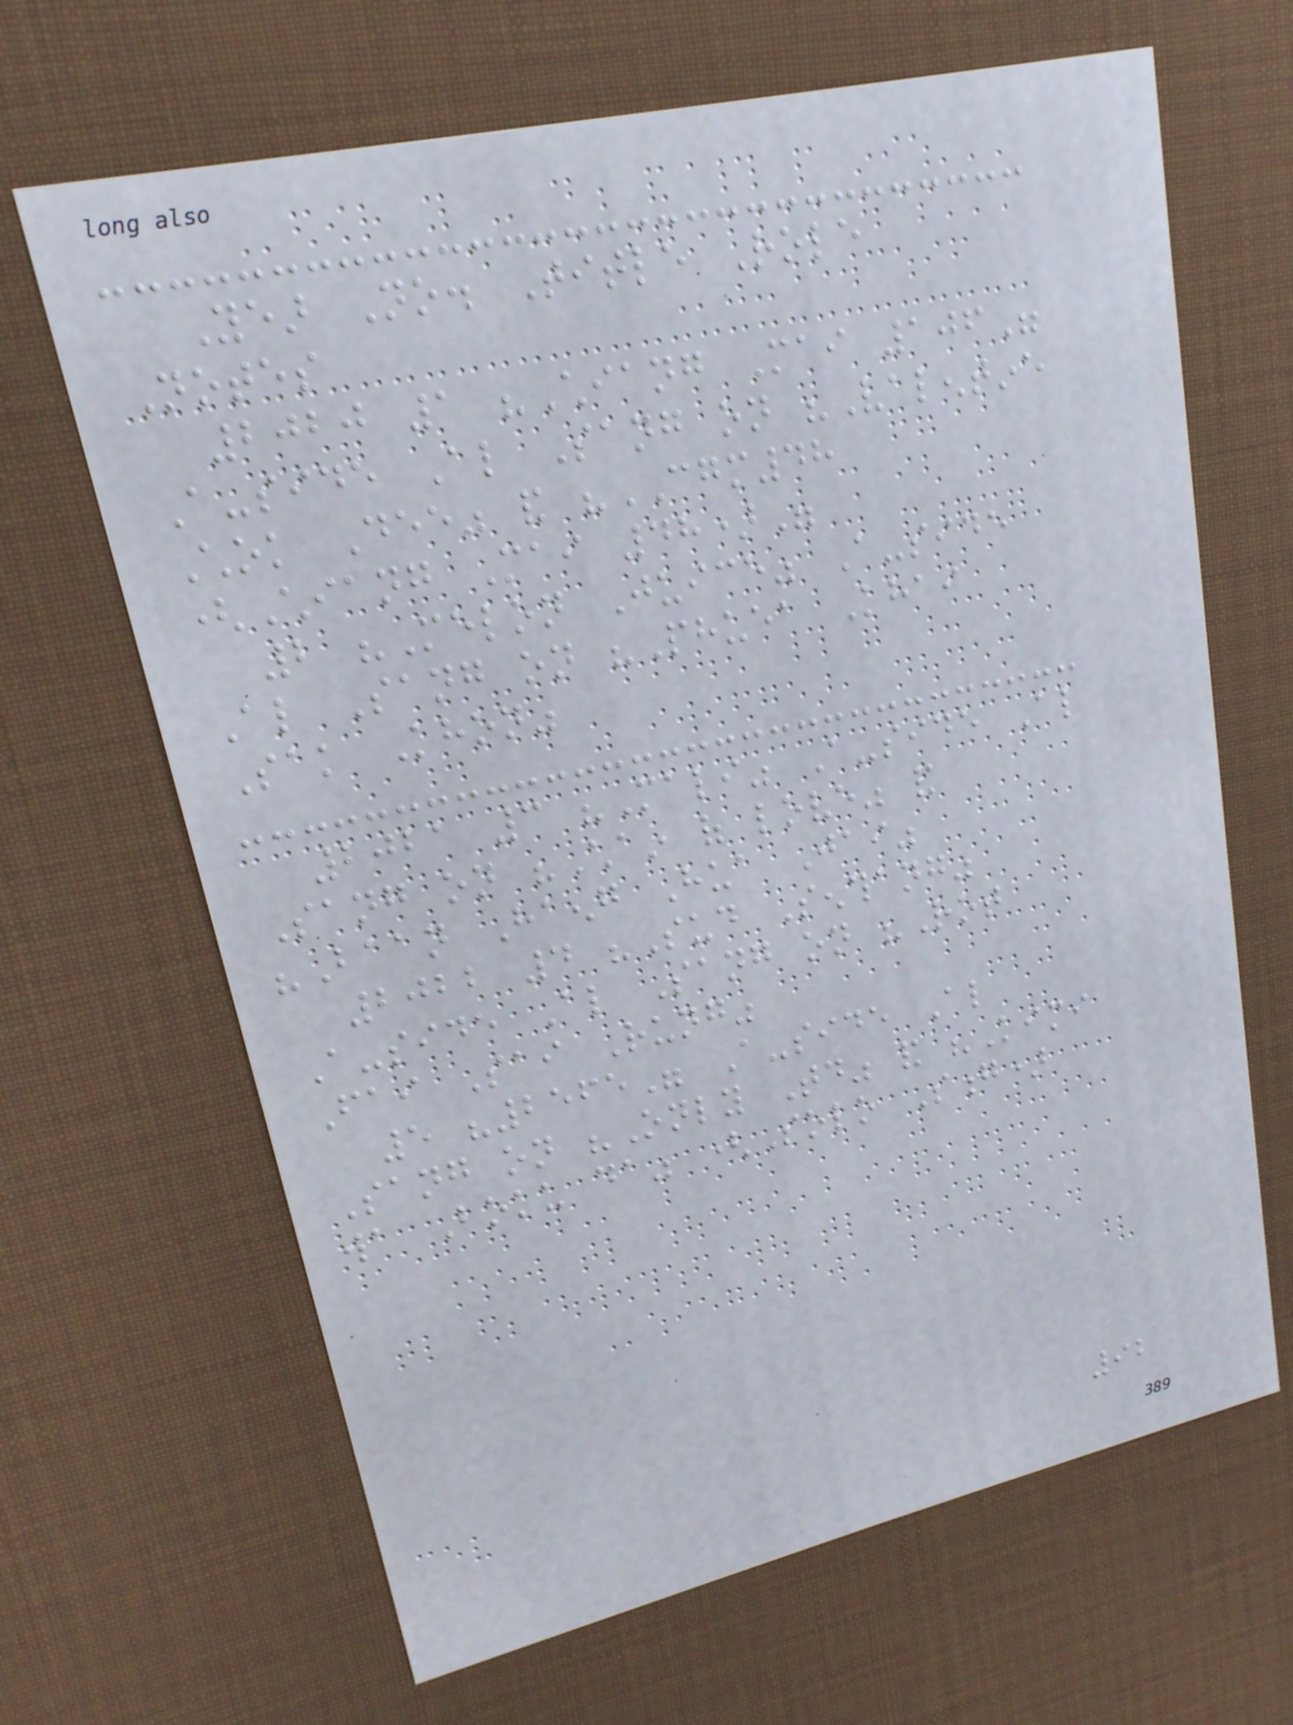Year No. Title Role
Notes
2020 1 "Chiang Mai 106"
A-side Also Sang on "Valentine
Chok Dee" and "CGM48
(Chiang Mai 48)"
2 "Melon Juice" A-side
Also Sang on "Phuea Khai
Sak Khon"
2021 3 "Mali" A-side Also
Sang on "Chain of love" and
"Baan Haeng Hua Jai"
2022 4 "Sud Senthang"
A-side Also Sang on "Rot
Fai Sai Rung"
5 "2565" A-side Also
Sang on "Only Today" and "Kimi
wa Boku da" (Solo Song)
92
